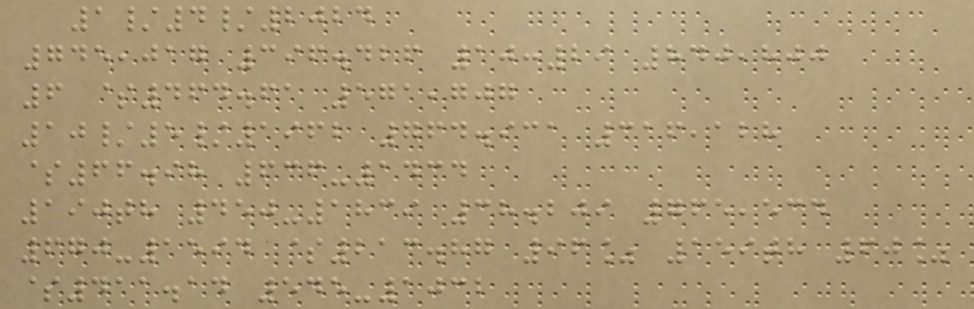1/4/2024
745,017 396.426 10:29 840,800
6 $464.61 571,707
10/5/1962 764.931 316,128
$66.98 636-1434
190th 450-1839 38.209 765,534
670-1594 $213.87 96% 159th 60%
$411.14 545-1032
